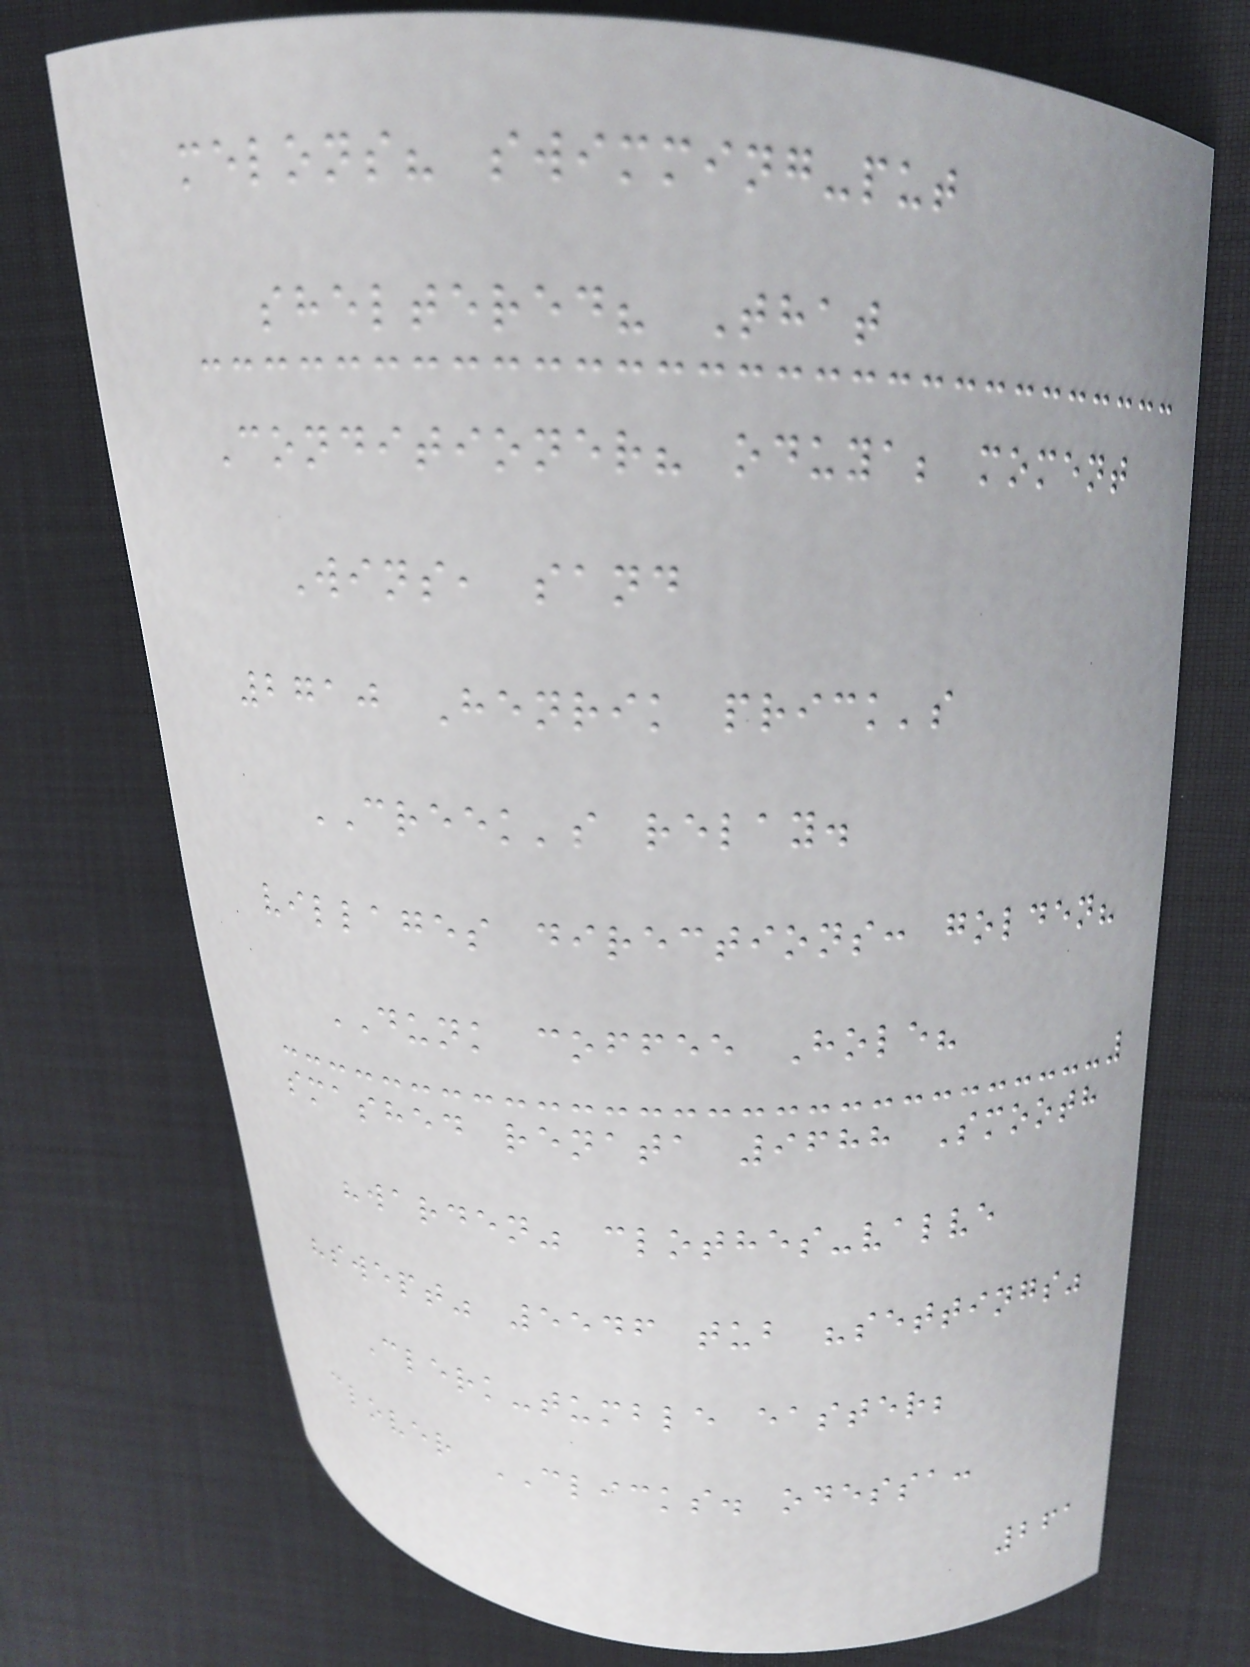melons? swimming-put
sheltered? That
Conditioner? oduya; moment
Wins, sand
2710 Henrik prick's
CREEK's relay.
villages directions: golden?
DUNK coffee Hole?
smashed renata 9688 Smooth
"warden" clothes-valve
"swept" 5546 tub "settings"
Clerk-tumble easter;
clover CLICKS. odessa:
261
